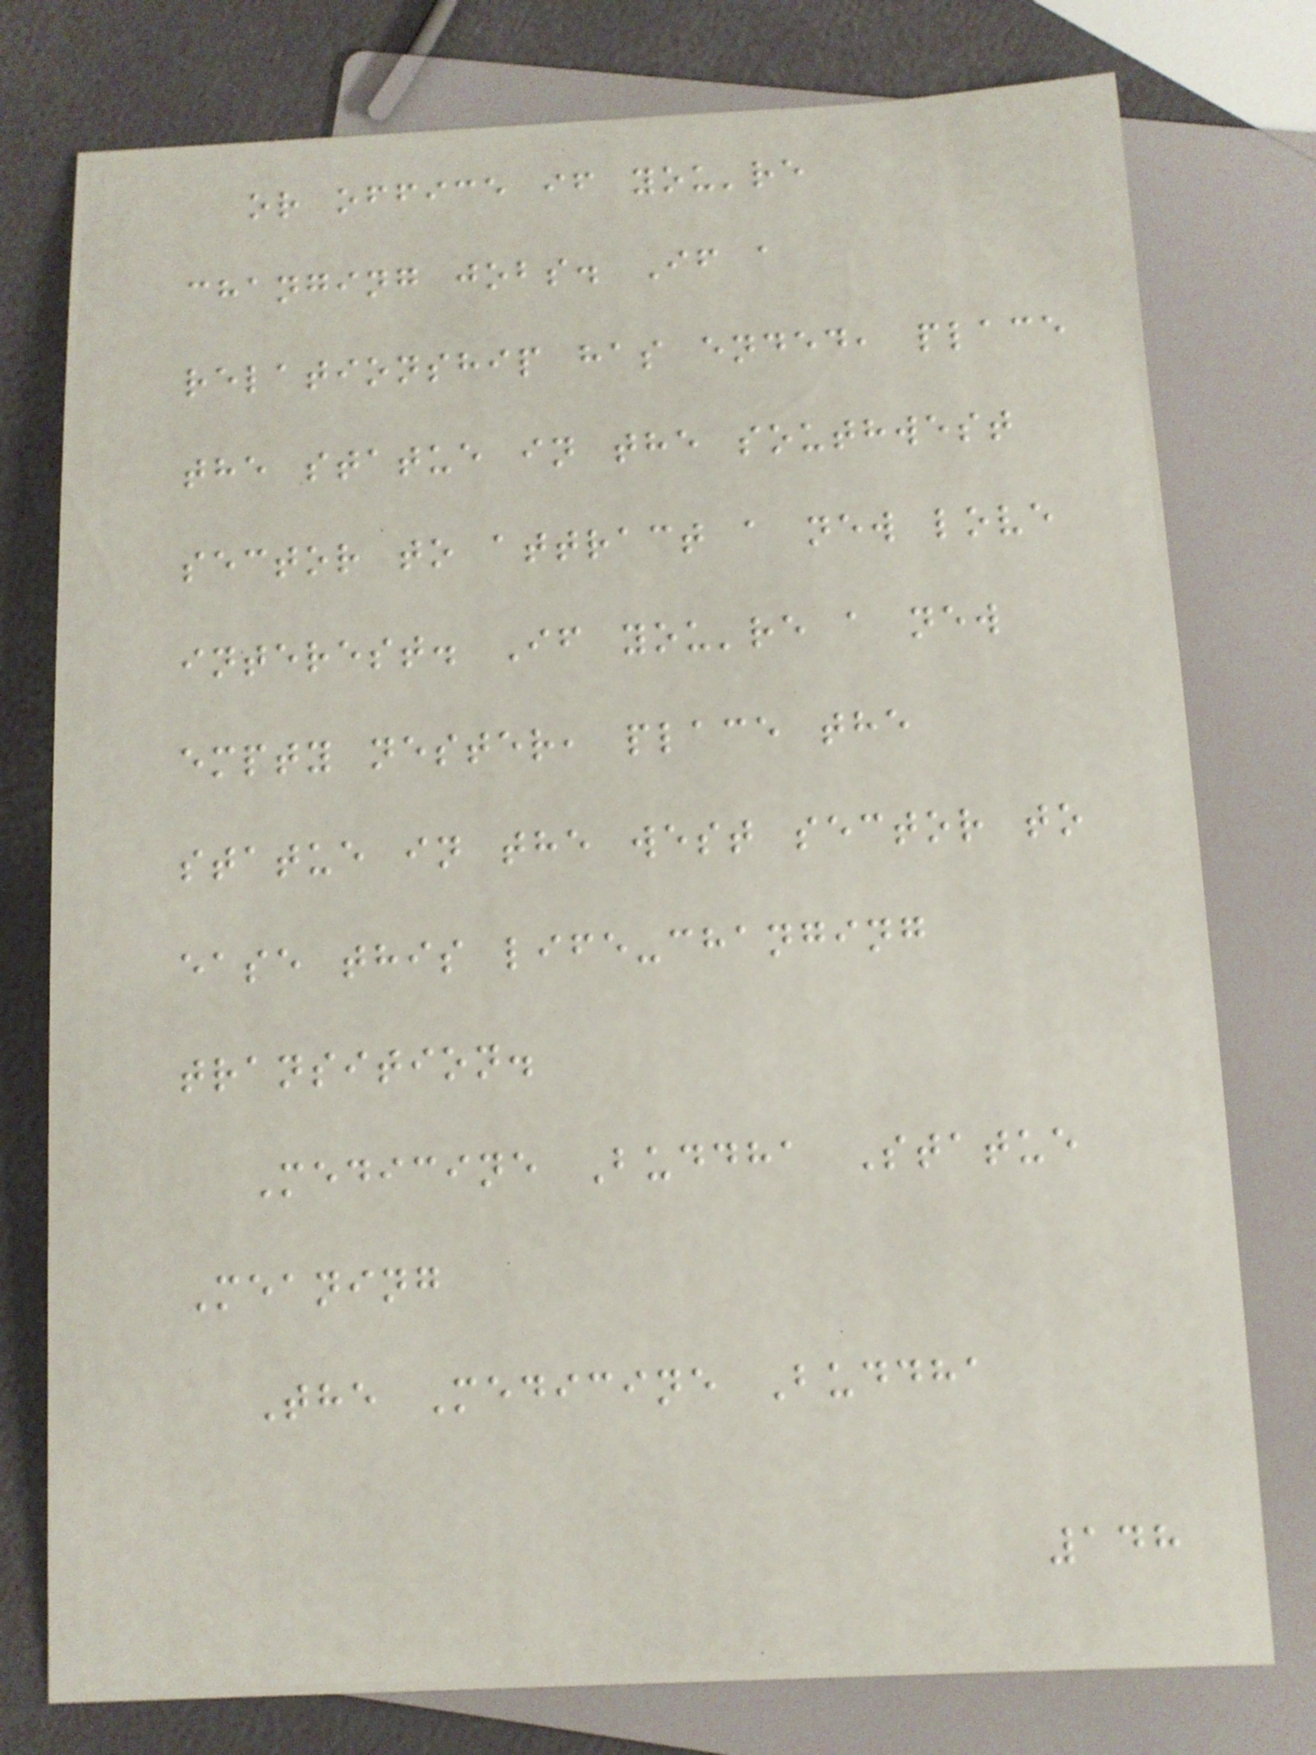or office if you're
changing jobs. If a
relationship has ended, place
the statue in the southwest
sector to attract a new love
interest. If you're a new
empty nester, place the
statue in the west sector to
ease this life-changing
transition.
Medicine Buddha Statue
Meaning
The Medicine Buddha
148
